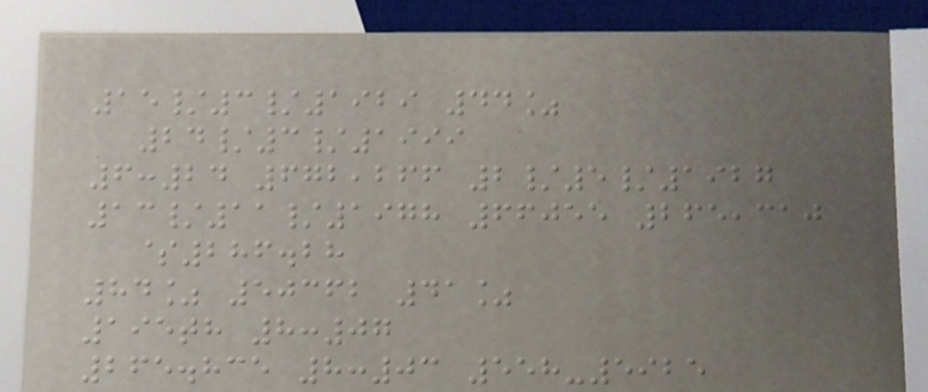15/3/1929 44%
24/3/1999
6:24 672,266 2/5/1927
13/11/1978 66055 265,310
$286.28
84% 50362 41%
195th 8:07
265.835 8:03 558-5925
